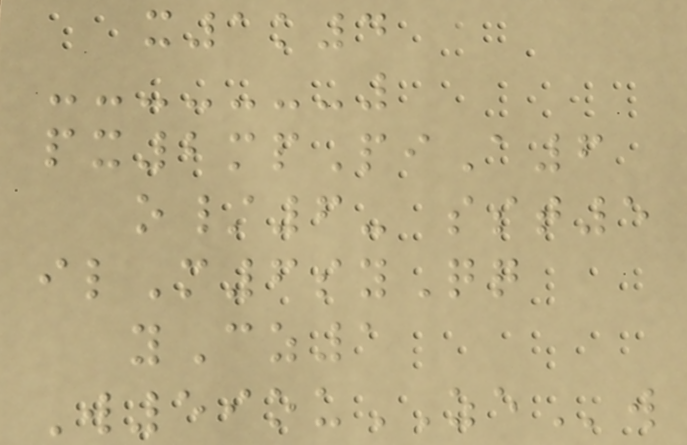x1k4
px2mpPiA6
o/6- sst5
ilM6syQq
yCz1
W59ouZEw
